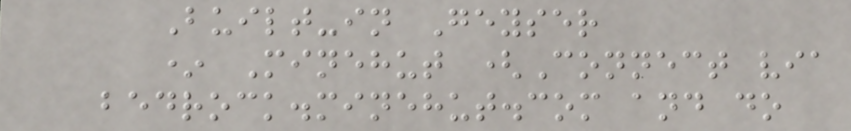Built-in Geyser
* Minehut (Connect via
bedrock.minehut.com and do
